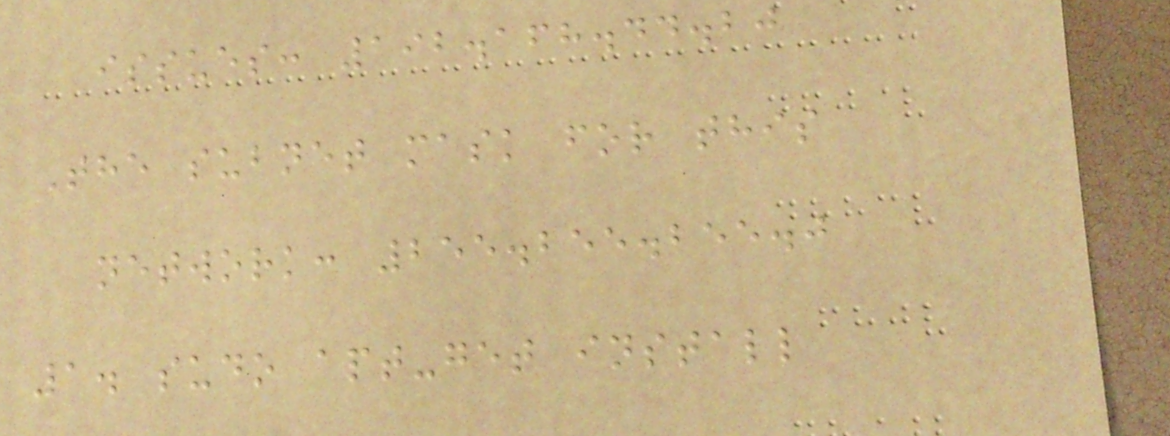issues: 192.168.44.20
The subnet mask for this
network: 255.255.255.0
1. sudo apt-get install
